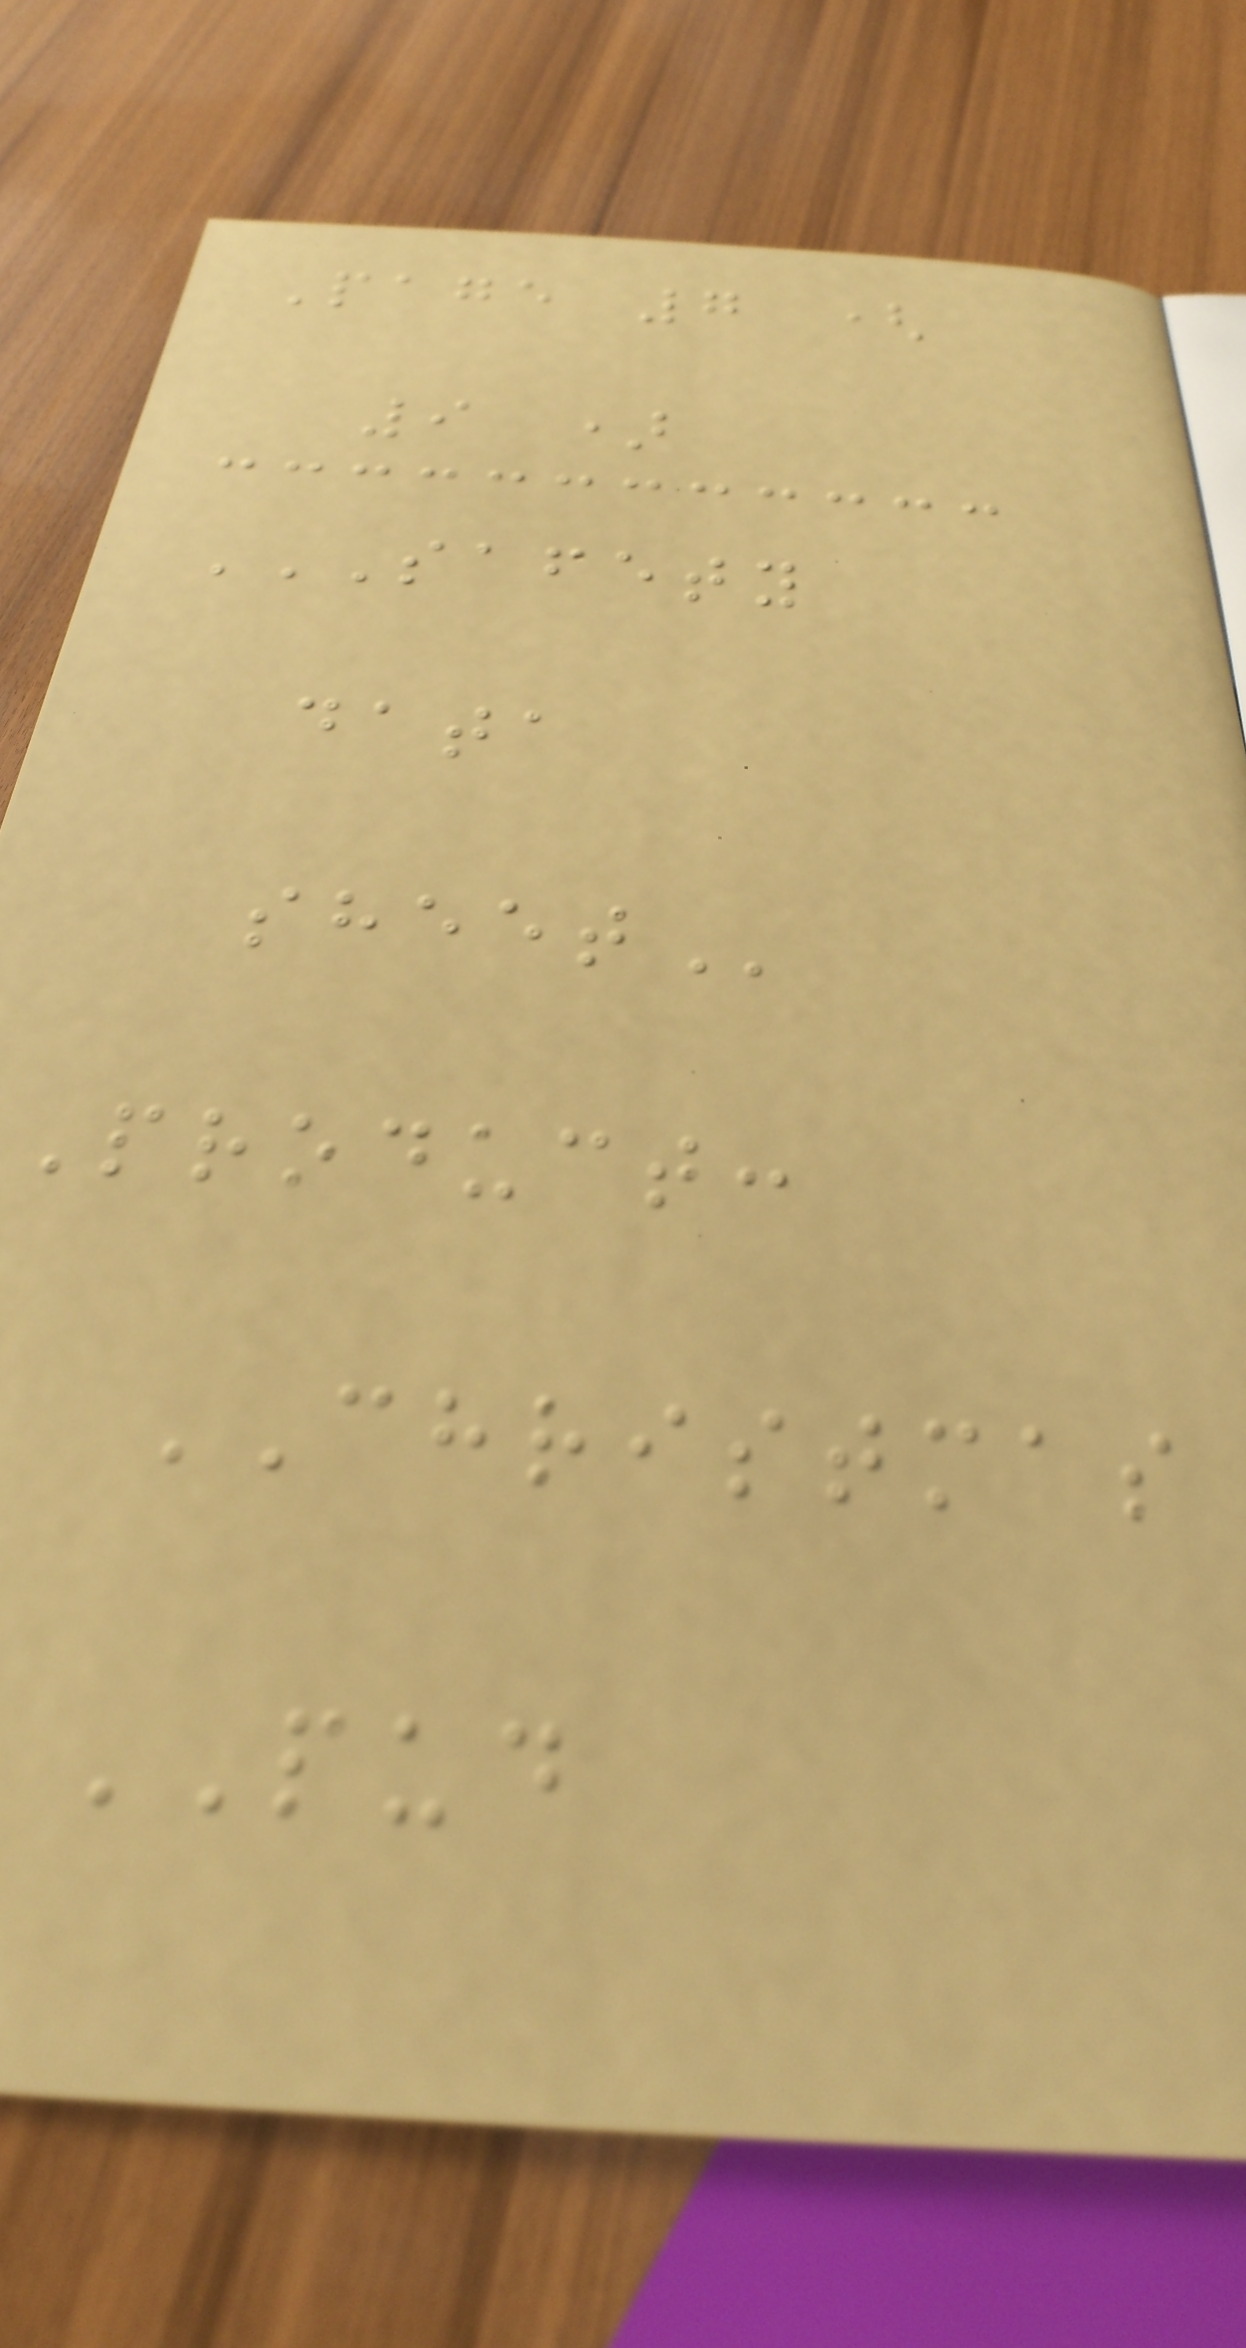Page 7 (
9 )
SAFETY
DATA
SHEET
Product:
CHRISTMAS
PUD
